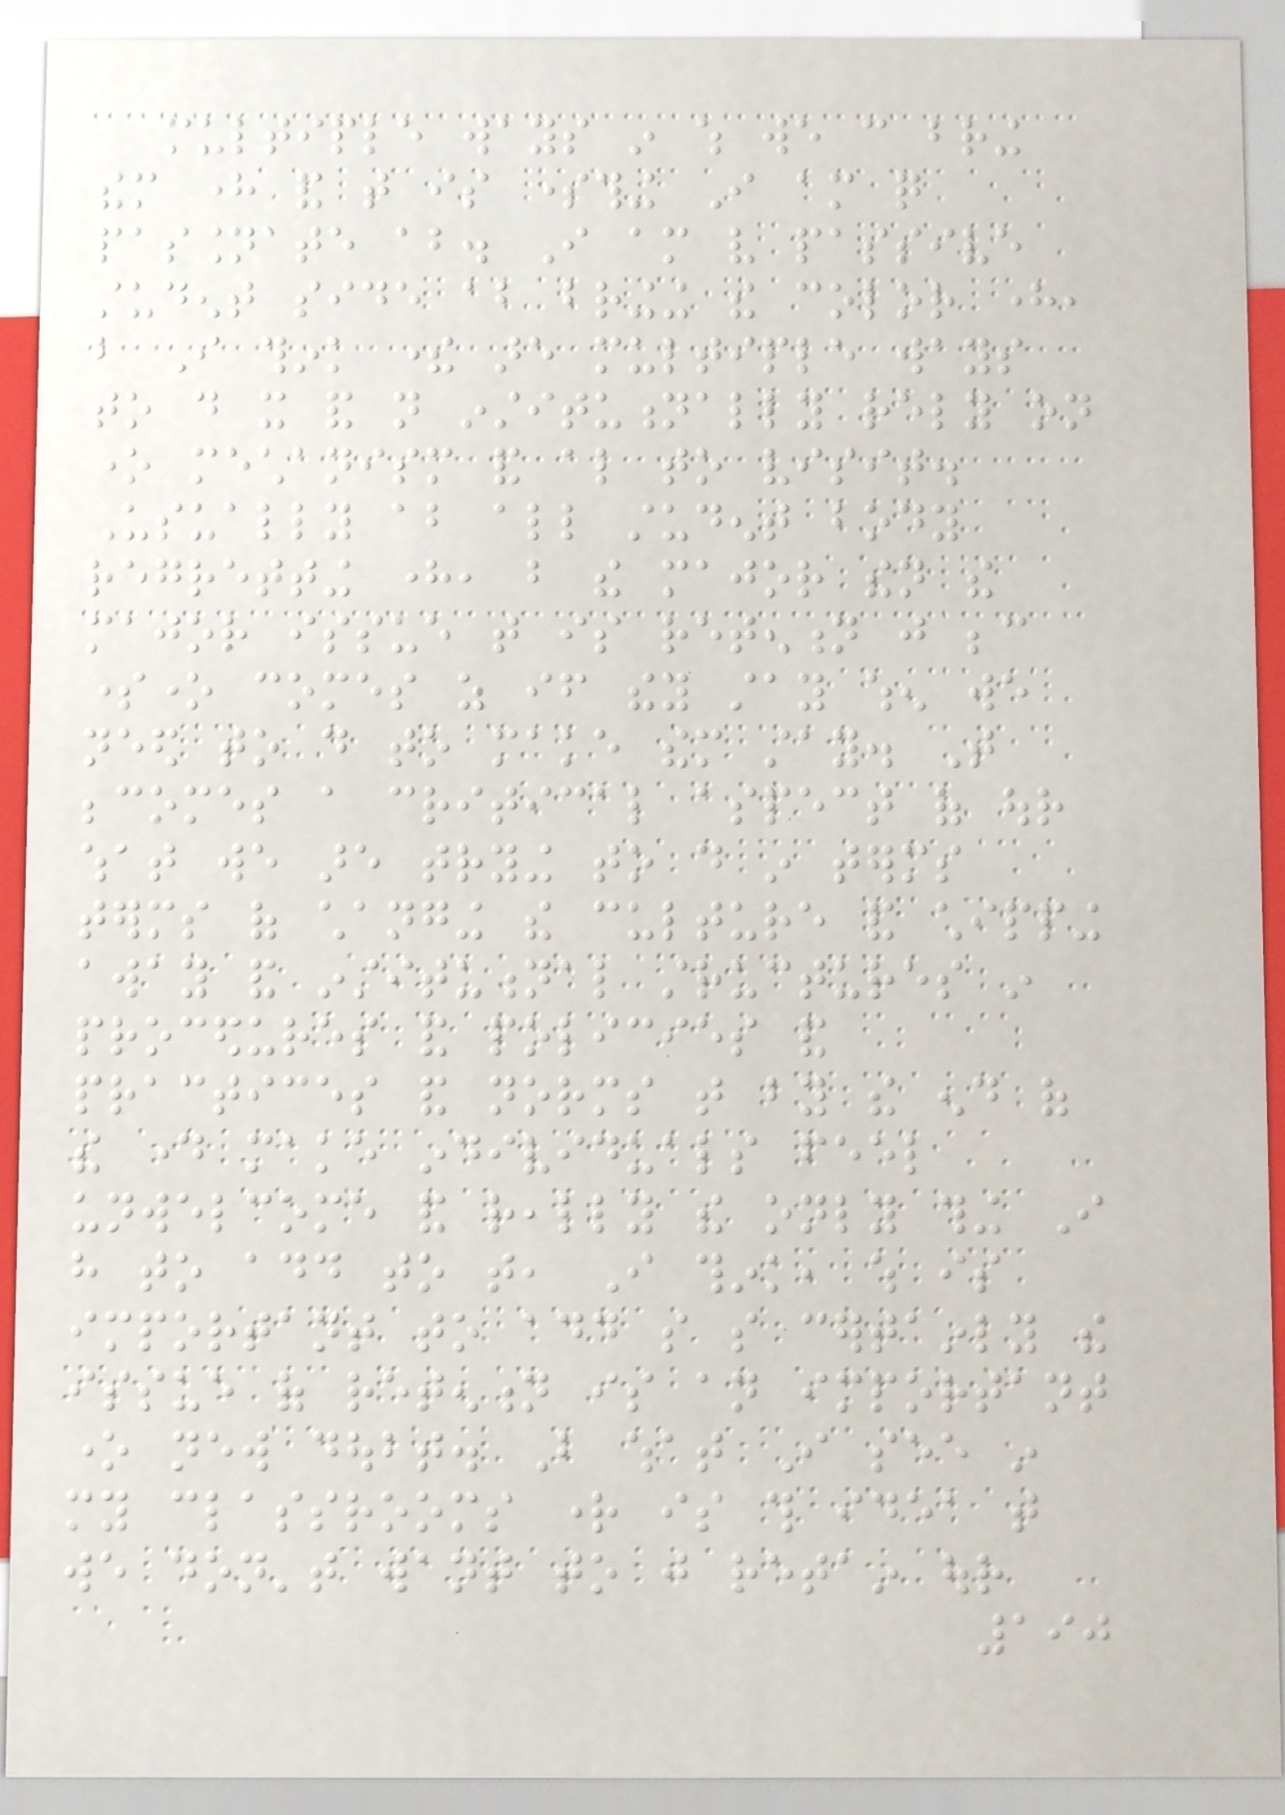multiple ways in which we can bring
them here and that is something I am quite
passionate about. I am very passive
student side about bringing the color here,
but I think there are multiple ways
to do it and not institutionally rely on
one mechanism and also to visit.
Usually about all student body
regretting here, but the major then the
major issue that is retention just because
someone comes as if they stay when we
need to do to make them stay. That
becomes a critical aspect of our
what we are trying to do in terms
terms of changing the culture and chipping
away and institutional structures in
procedures and policies and
practices and norms that by the end of
the day make individuals feel
unwelcome and really the only thing I
have to add to that, I think, which is
important to add so so certainly the
issue of retention is an important
one new doubt. But what I see in
my classrooms right is this idea that
we don't want to just retain our
190
